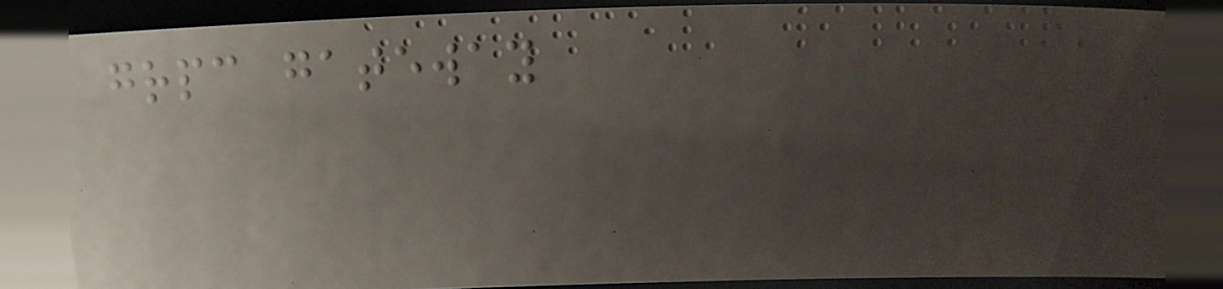grpc gateway
